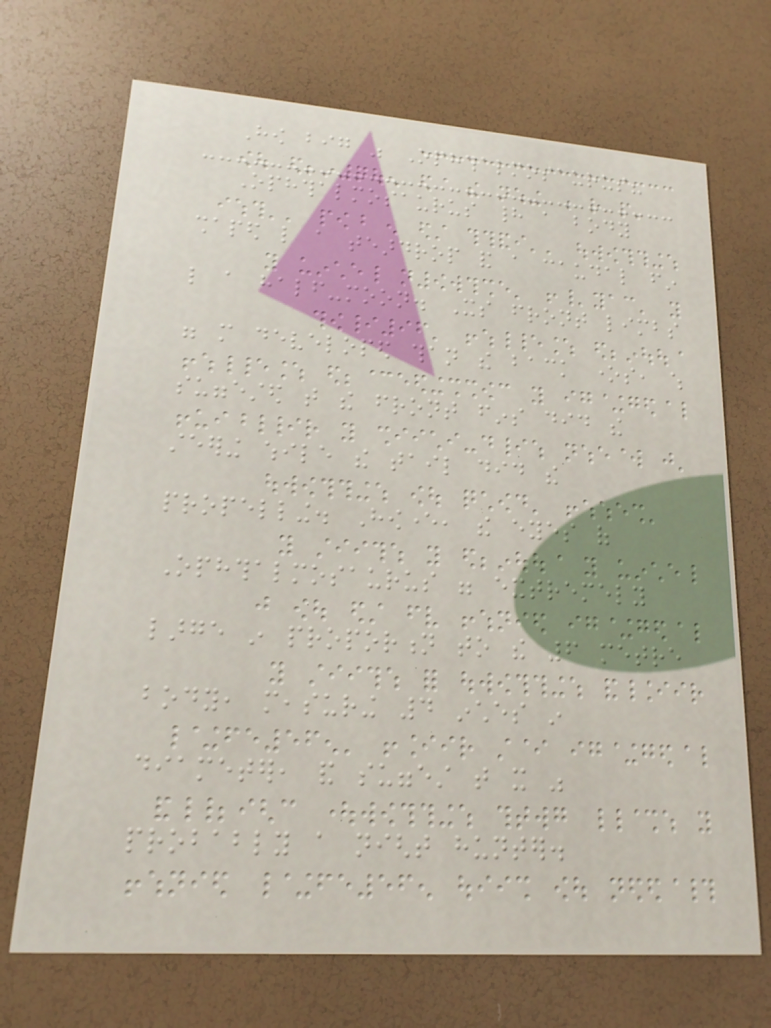How big was Ophthalmosaurus?
Ophthalmosaurus had a body
shaped like a teardrop and a caudal fin
like a half-moon. Its front limbs
were more developed than the back ones, which
suggested that the front fins did the
steering while the tail did the
propelling. However, the eyes of
Ophthalmosaurus were extremely
large in proportion to the 6 metre
body, measuring 4 inches in
diameter, and suggest that it was
probably a night hunter.
